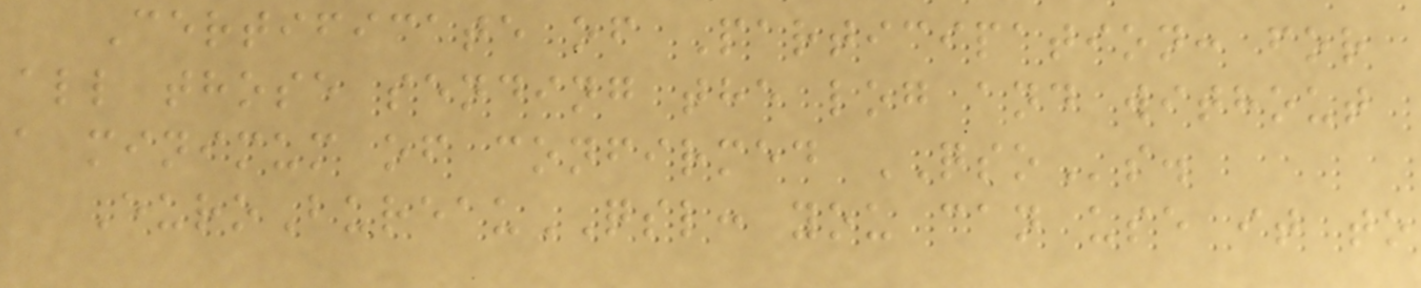Certificate of Participation: for
all those sending the log and without
a minimum of confirmed QSOs.
EuroBureauQSL: you can use it to
